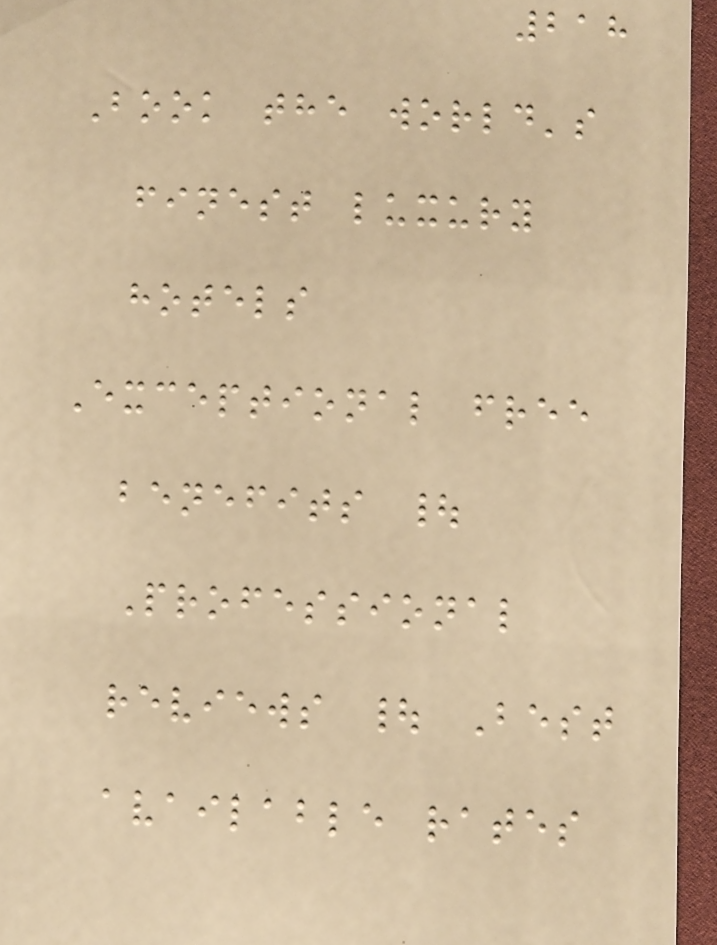218
Book the world's
finest luxury
hotels
Exceptional free
benefits |
Professional
reviews | Best
available rates
